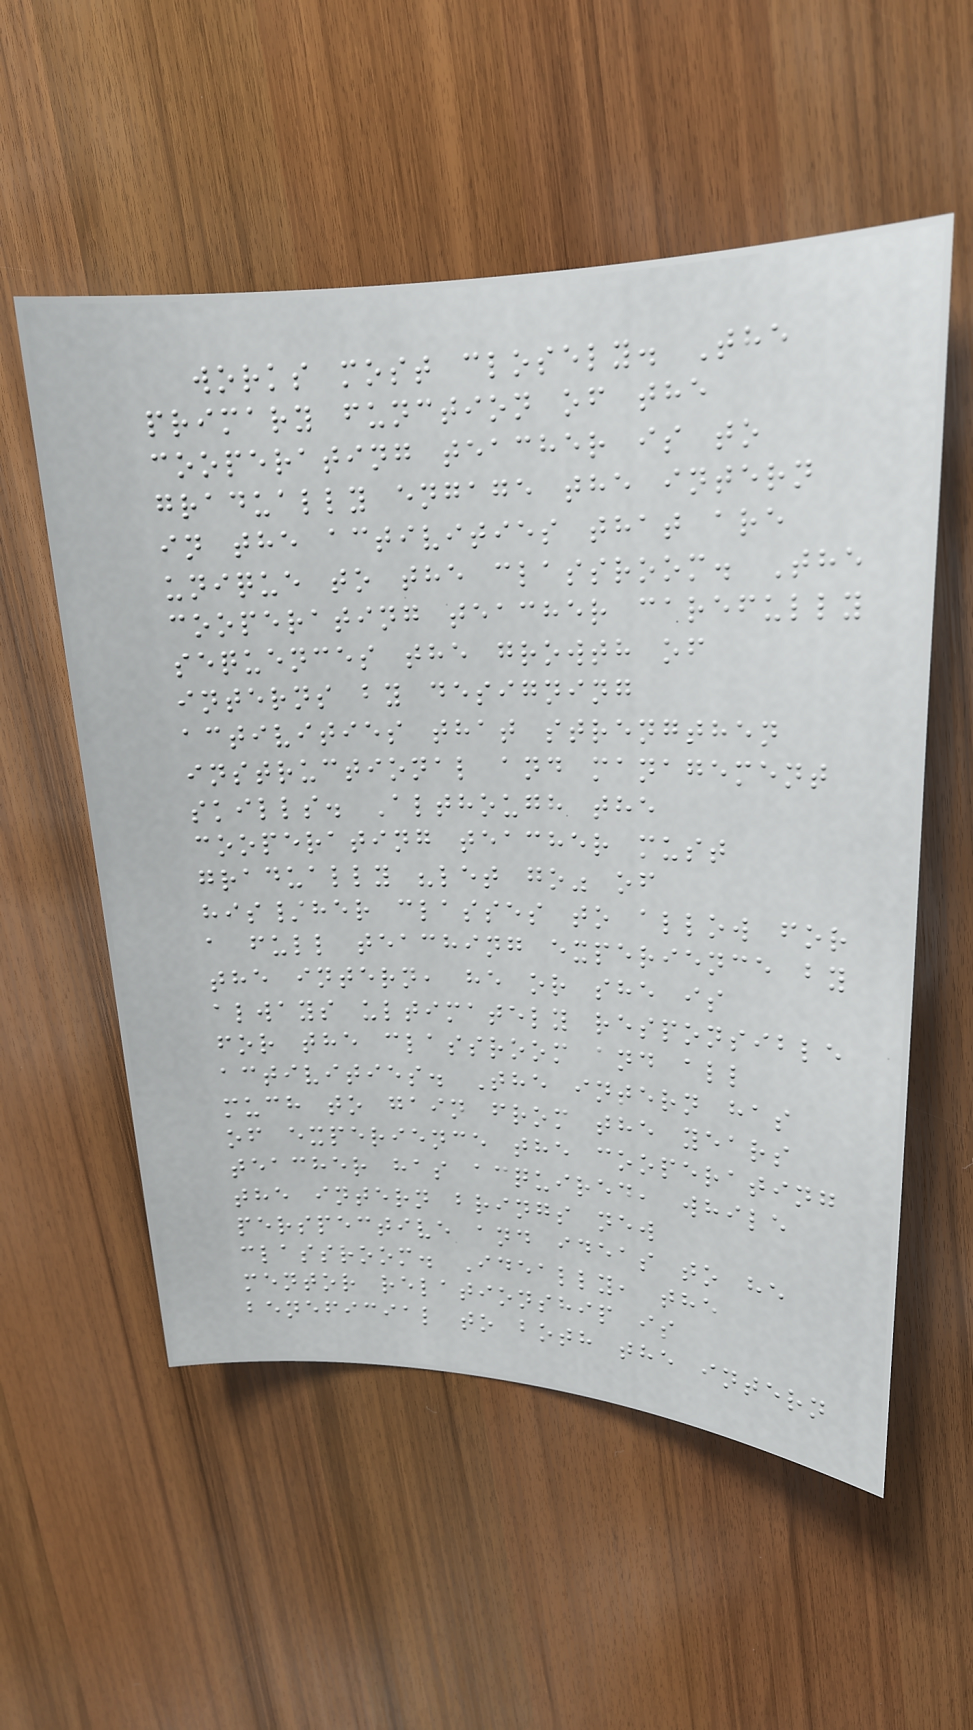works most closely. The
primary function of the
cooperating teacher is to
gradually engage the intern
in the activities that are
unique to the classroom. The
cooperating teacher carefully
sequences the growth of
interns by designing
activities that strengthen
instructional and management
skills. Although the
cooperating teacher must
gradually "let go" of
his/her classes to allow for
a full teaching experience by
the intern, he or she is
always ultimately responsible
for the classroom and all
activities. The intern has
much to gain from the years
of experience the cooperating
teacher has acquired, while
the intern brings new
perspective and ideas to he
classroom. Ideally, the
mentor relationship is
beneficial to both the intern
